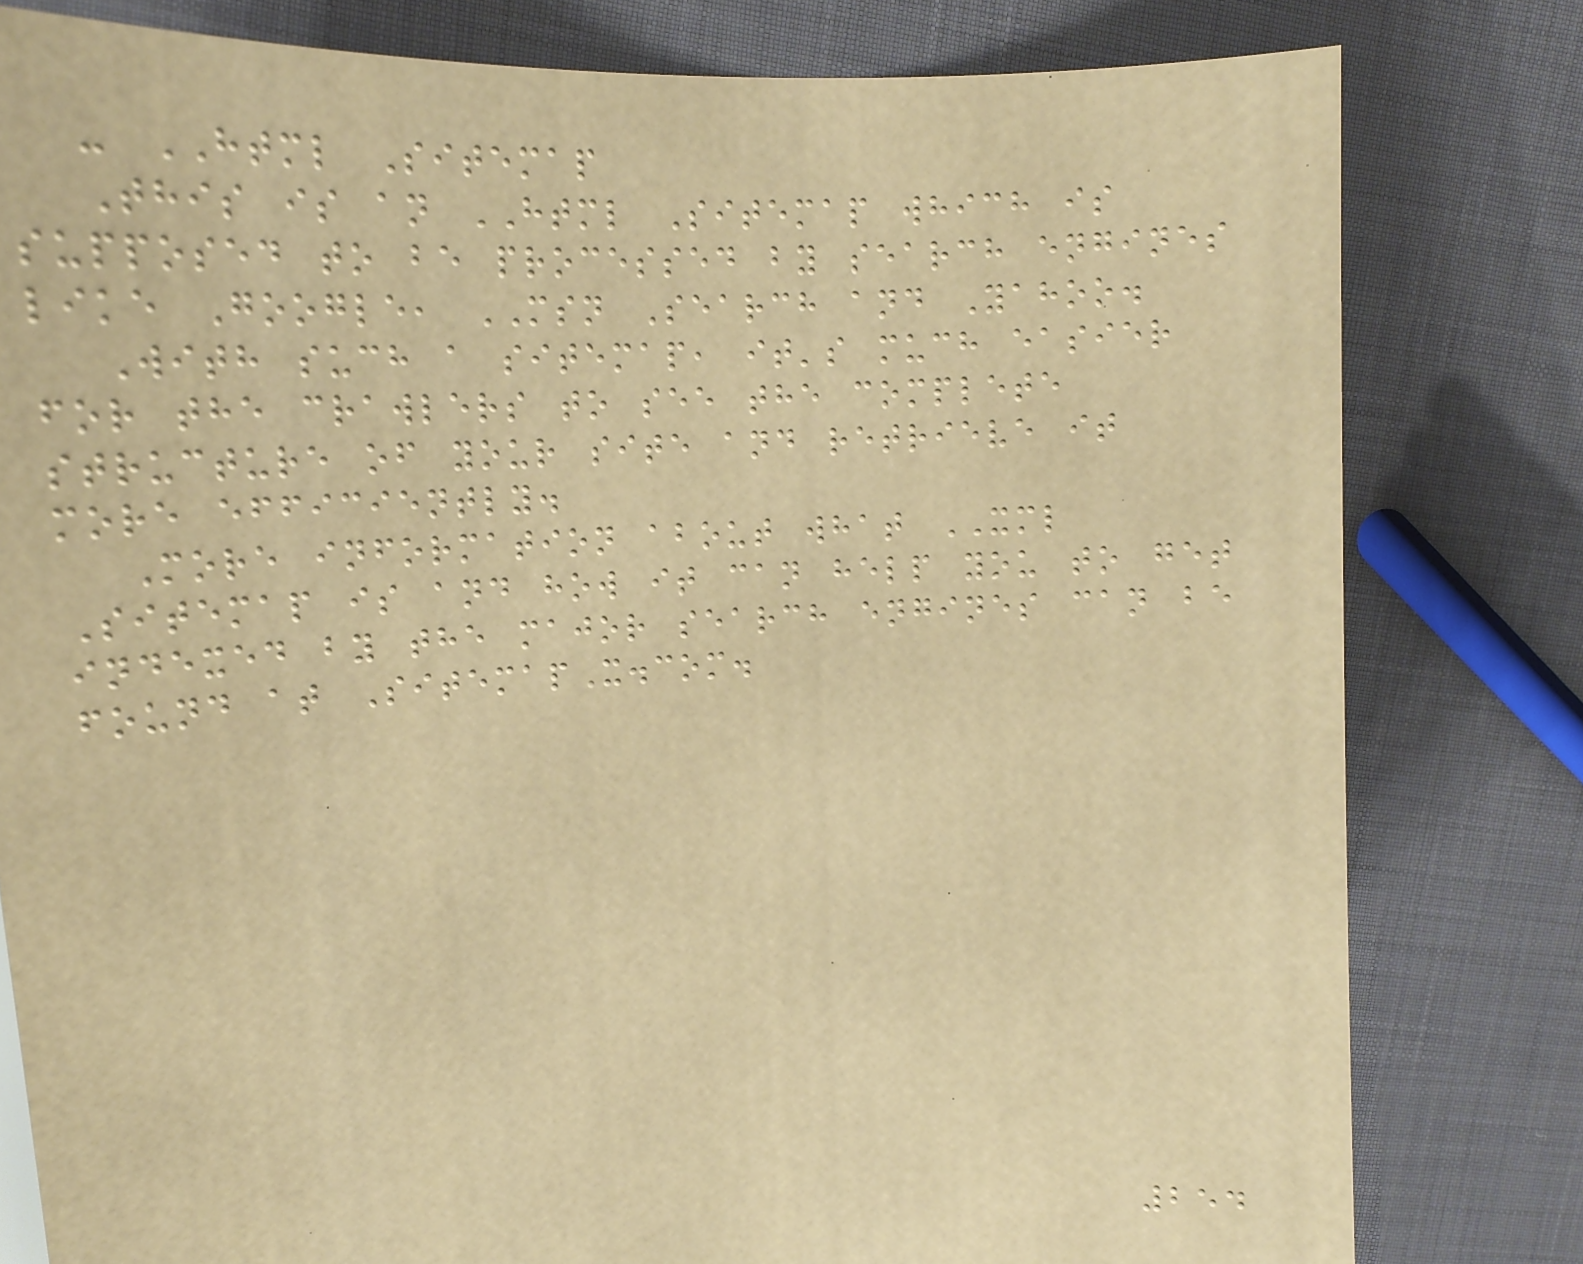- HTML Sitemap
This is an HTML Sitemap which is
supposed to be processed by search engines
like Google, MSN Search and Yahoo.
With such a sitemap, it's much easier
for the crawlers to see the complete
structure of your site and retrieve it
more efficiently.
More information about what XML
Sitemap is and how it can help you to get
indexed by the major search engines can be
found at SitemapX.com.
254
